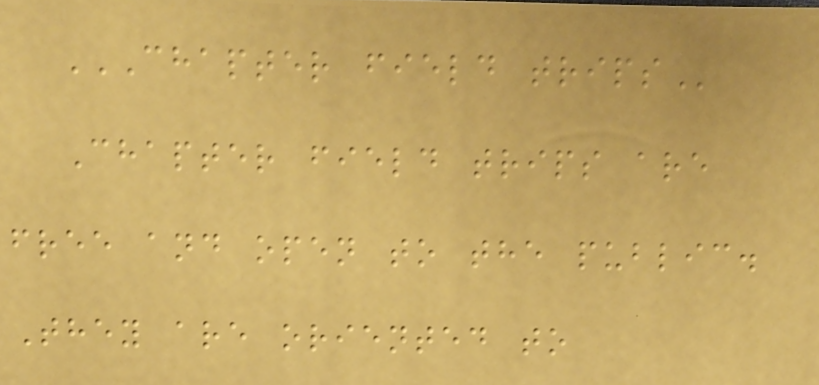CHAPTER FIELD TRIPS
Chapter field trips are
free and open to the public.
They are oriented to
